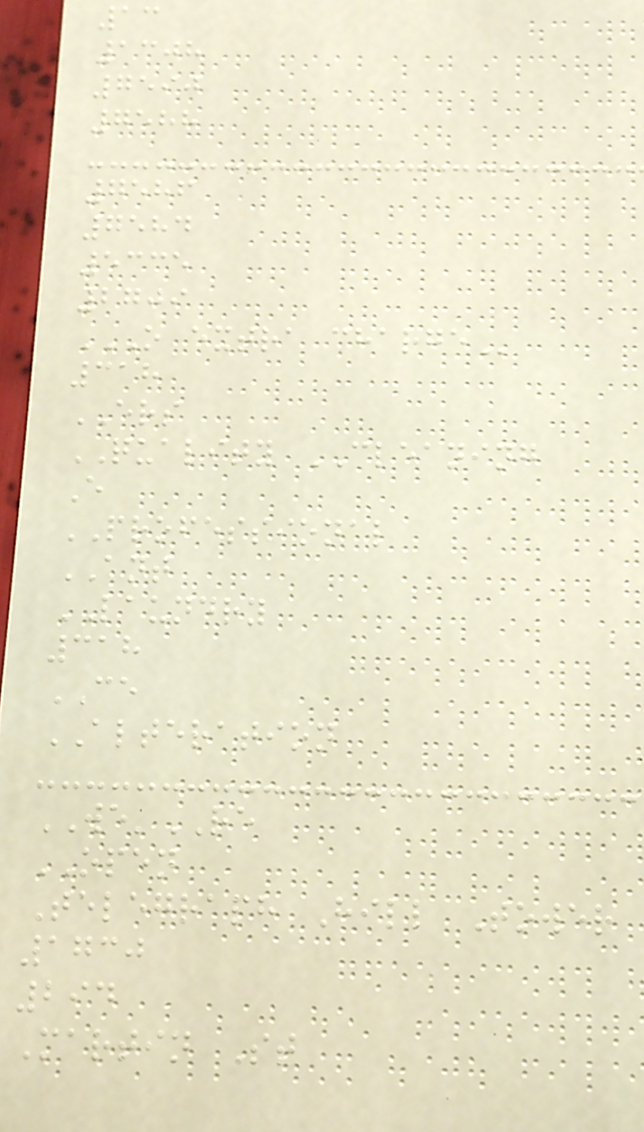13
1308
7590
7588
7586
7584
5335
2709
O EXTRA CHARGE
318
ERS
QUALITY CLEANING
E
PROFESSIONAL
ANT
LAUNDRY
318
CE
ALTERATION
WE'RE
OPEN
Telegraph Hill Tower
1730
294
Martin St
